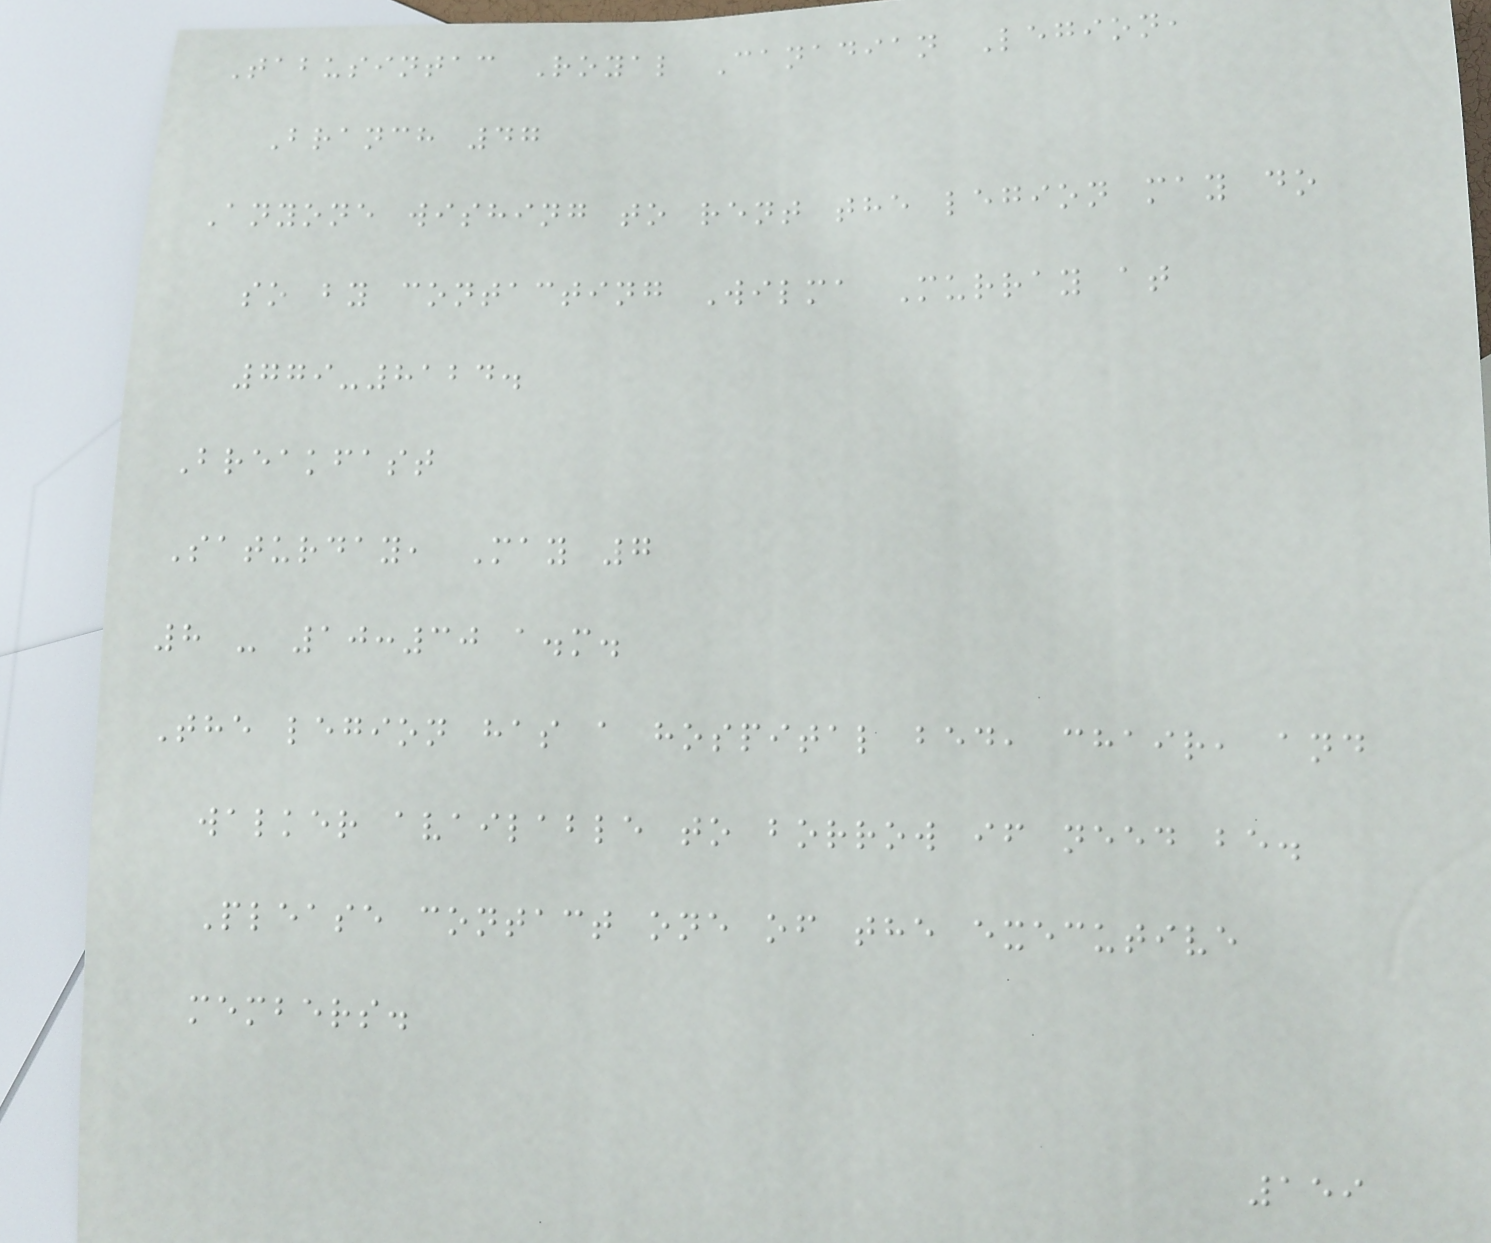Tabusintac Royal Canadian Legion,
Branch 47
Anyone wishing to rent the legion may do
so by contacting Wilma Murray at
779-8124.
Breakfast
Saturday, May 7
8 - 10:30 a.m.
The legion has a hospital bed, chair, and
walker available to borrow if need be.
Please contact one of the executive
members.
159
